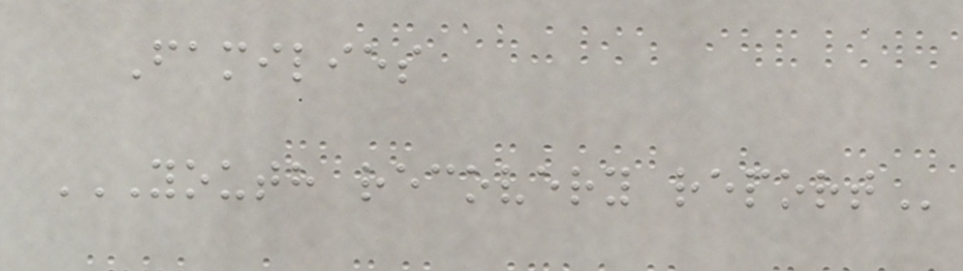Families
YOUTH RECOVERY REPORT
